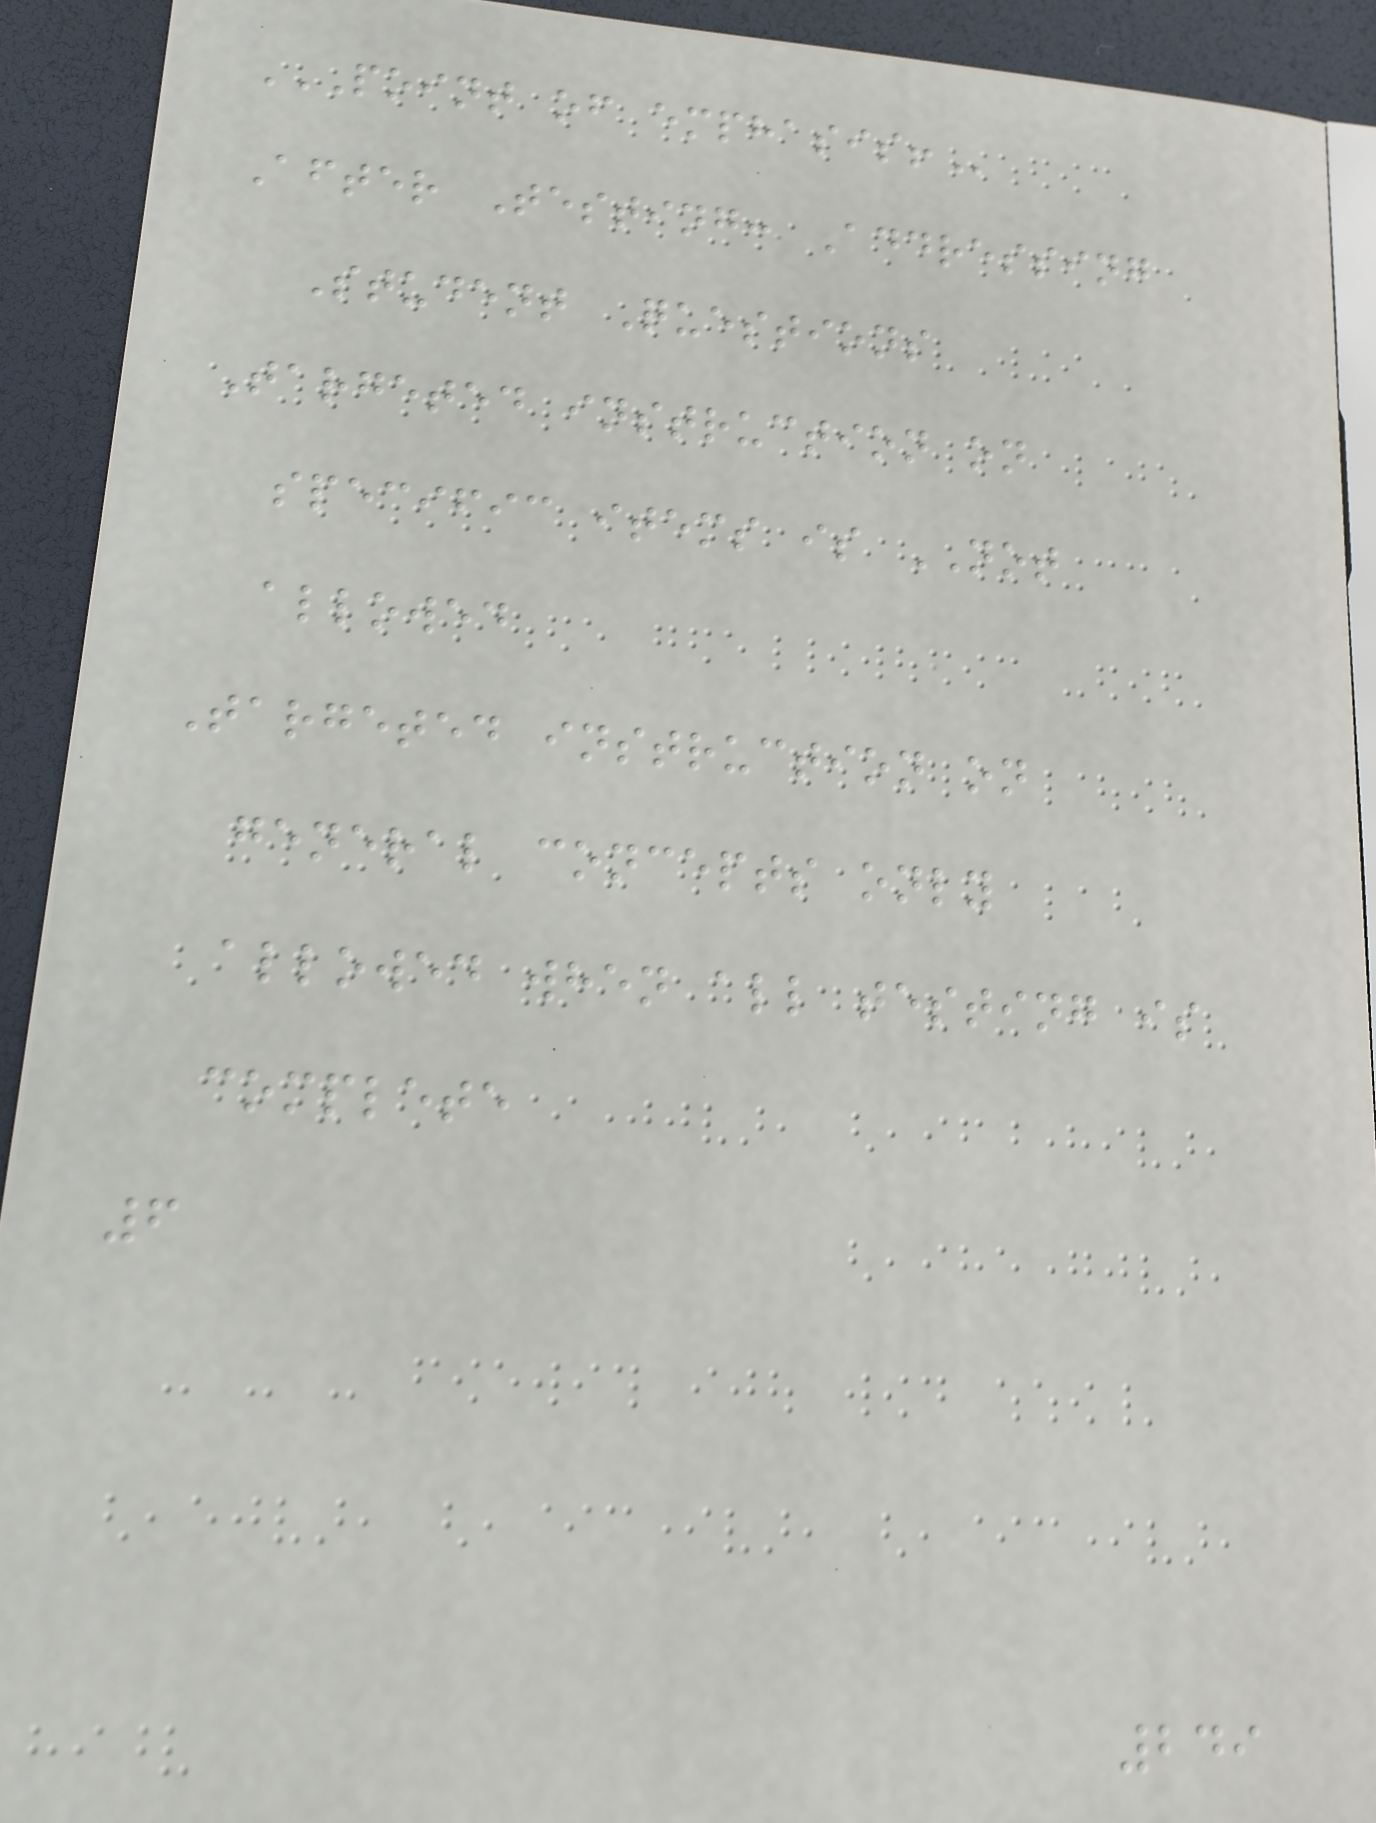POINT OF EMPHASIS!
After Testing: Addressing
Student Questions
Targeted instruction on
specific items is NOT
allowed
Targeted instruction on
general concepts only
allowed when all testing is
complete
6
249
